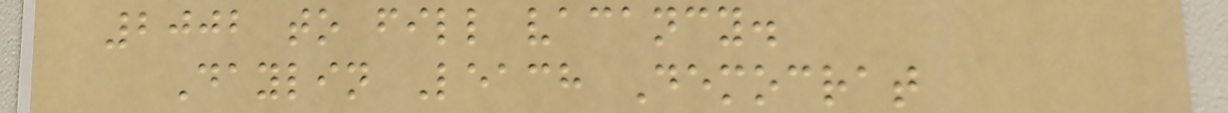2002 to fill vacancy.
Daylin Leach Democrat
